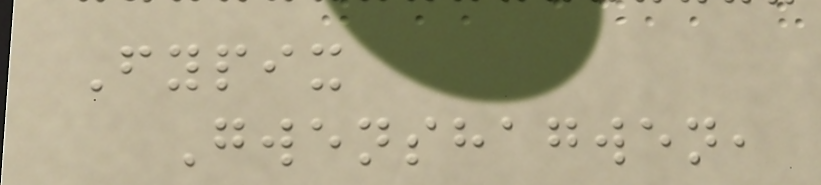Fypix
Gwenshagwen,
